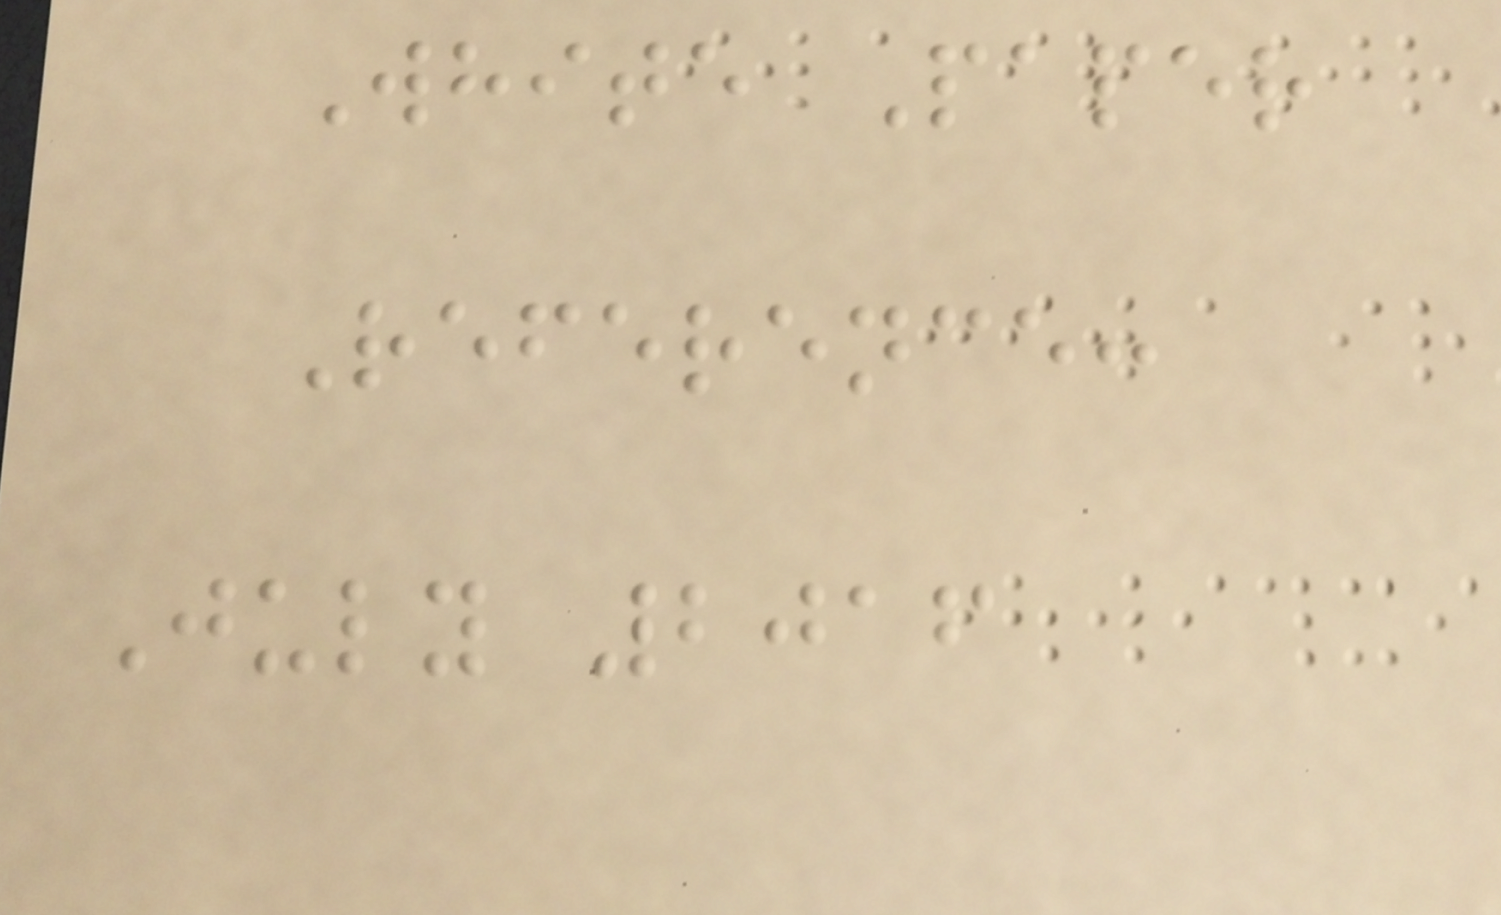White Paper
Reference:
July 2016
